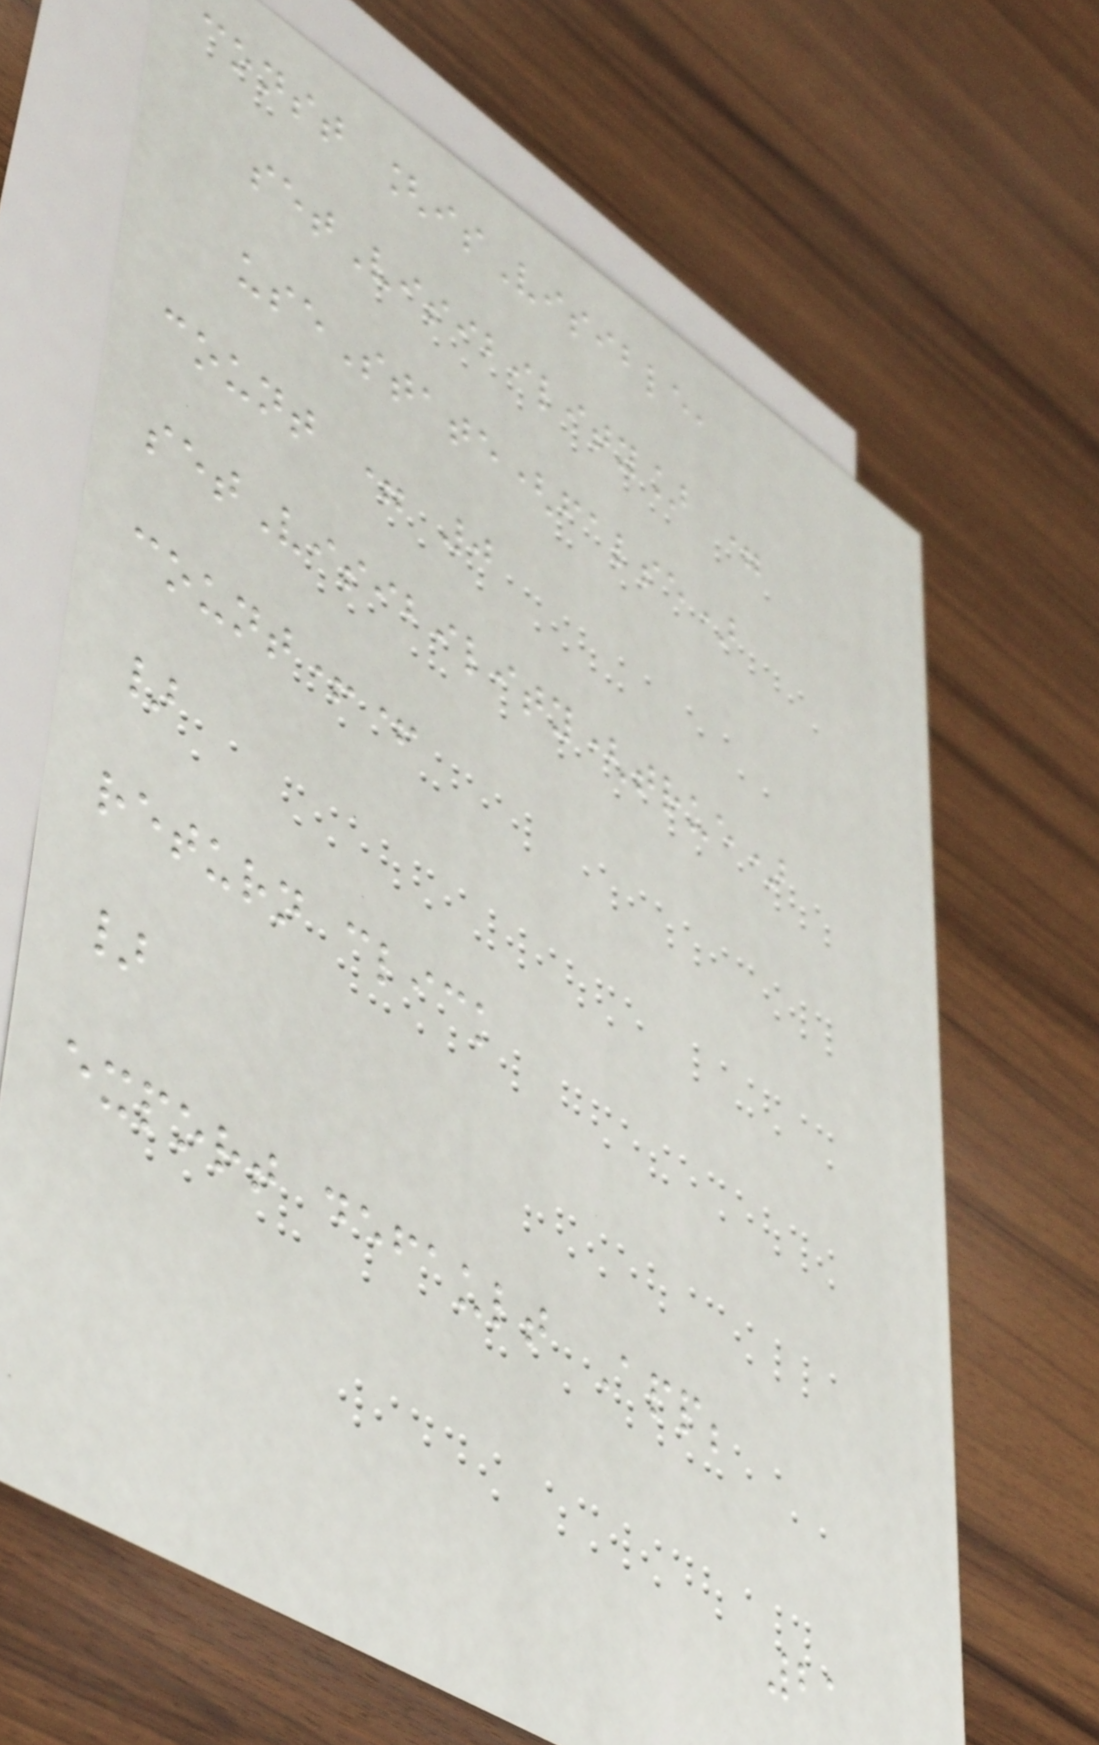const [isVisible,
setVisibility] =
useState(false)
count = 0
setVisibility(true)
count++
}
return click
}
export default App;
21
